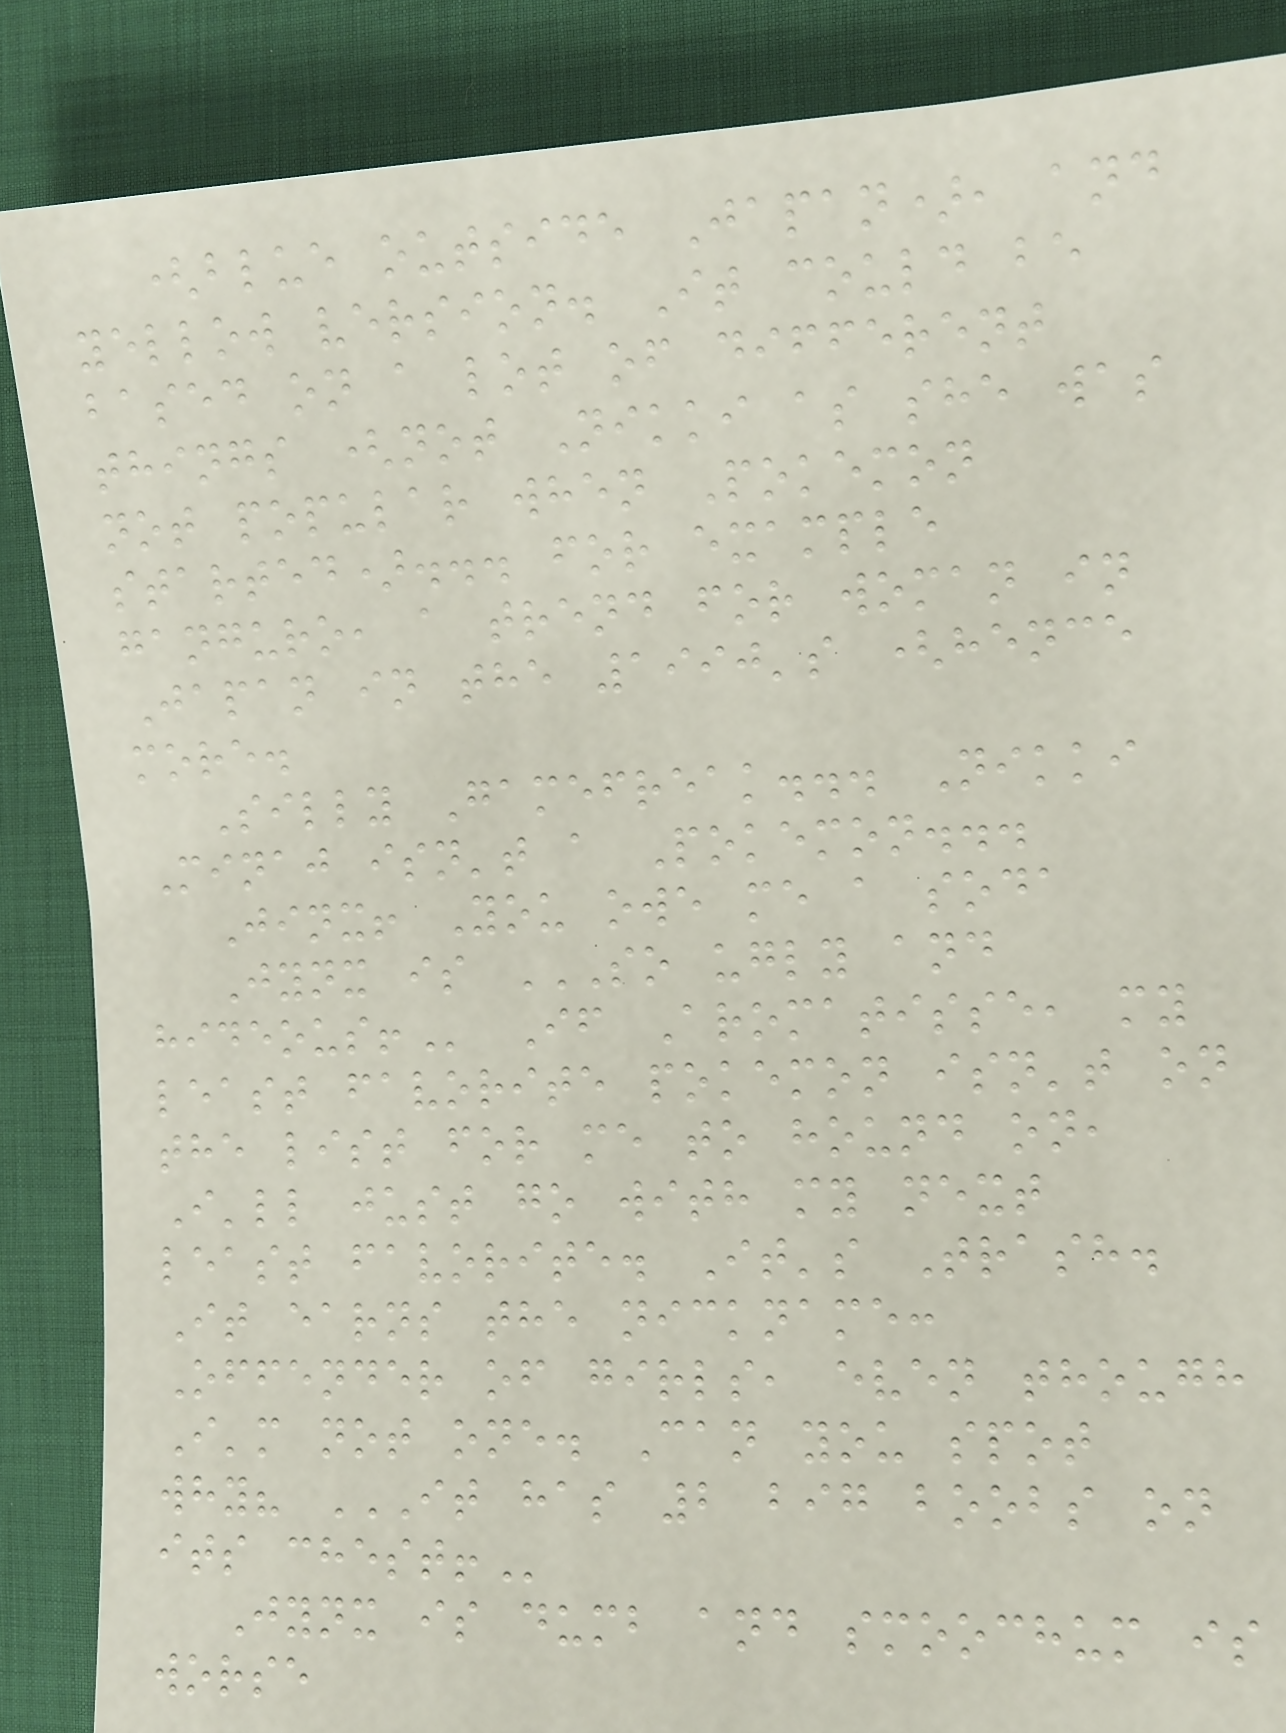(blue outside Japan), and
yellow version. It could be
based on a lot of different
things (not Nikki as she was
not popular when Pokemon
started)... for example
ganguro, a trend for woman in
Japan in the 1990's (hence
more.
Silly Gamefreak... Nikki
Minaj isn't a Pokemon...
Jinx! You owe me a soda
Jynx is SO UGLY AND
HIDEOUS! If Aromatisse, my
least favorite pokemon isn't on
the list for me to hound on,
I'll just go with my next
least favorite. It's Trash.
It earns the nickname:
Offender of girls, even though
I'm not one. Can you spot
why? IT HAS 2 BIG BOOBS ON
ITS CHEST!
Jynx is dumb and smoochum is
worse
